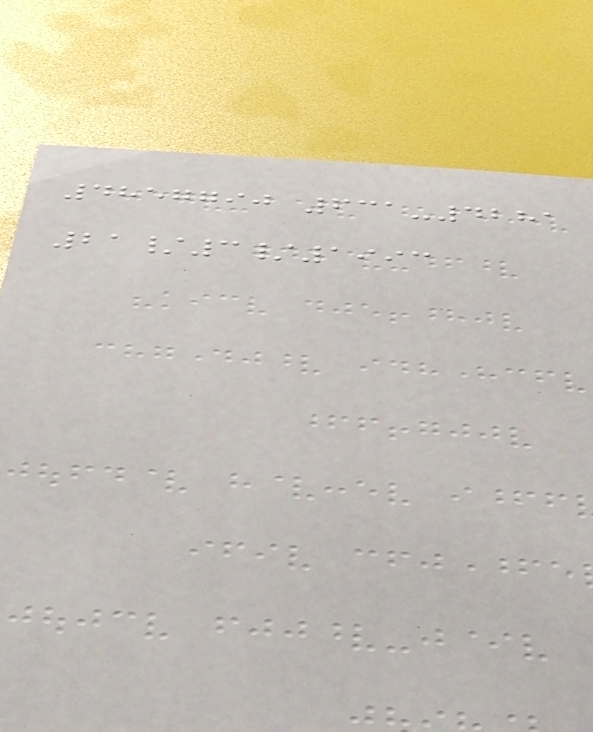4857790 631-4281
21/3/1993
